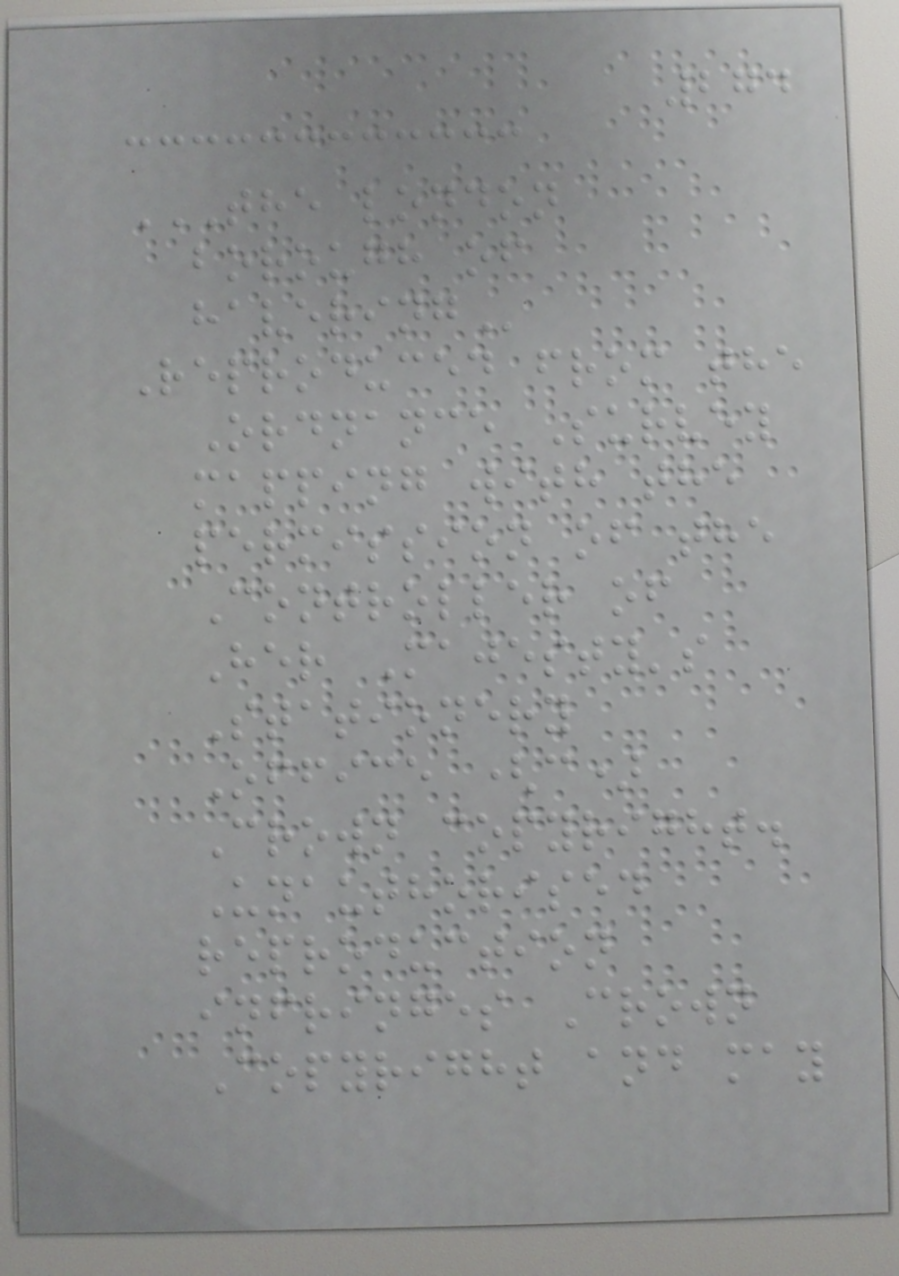274
THE LONDON
BOROUGH OF
HAVERING
Reproduced from the
Ordnance Survey
mapping with the
permission of the
Controller of
Her Majesty's
Stationery
Office (c)
Crown copyright.
Unauthorised
reproduction
infringes Crown
Copyright and may
